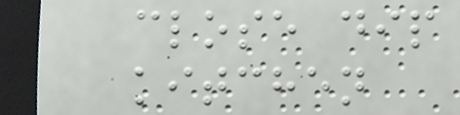close dip
kitchen
